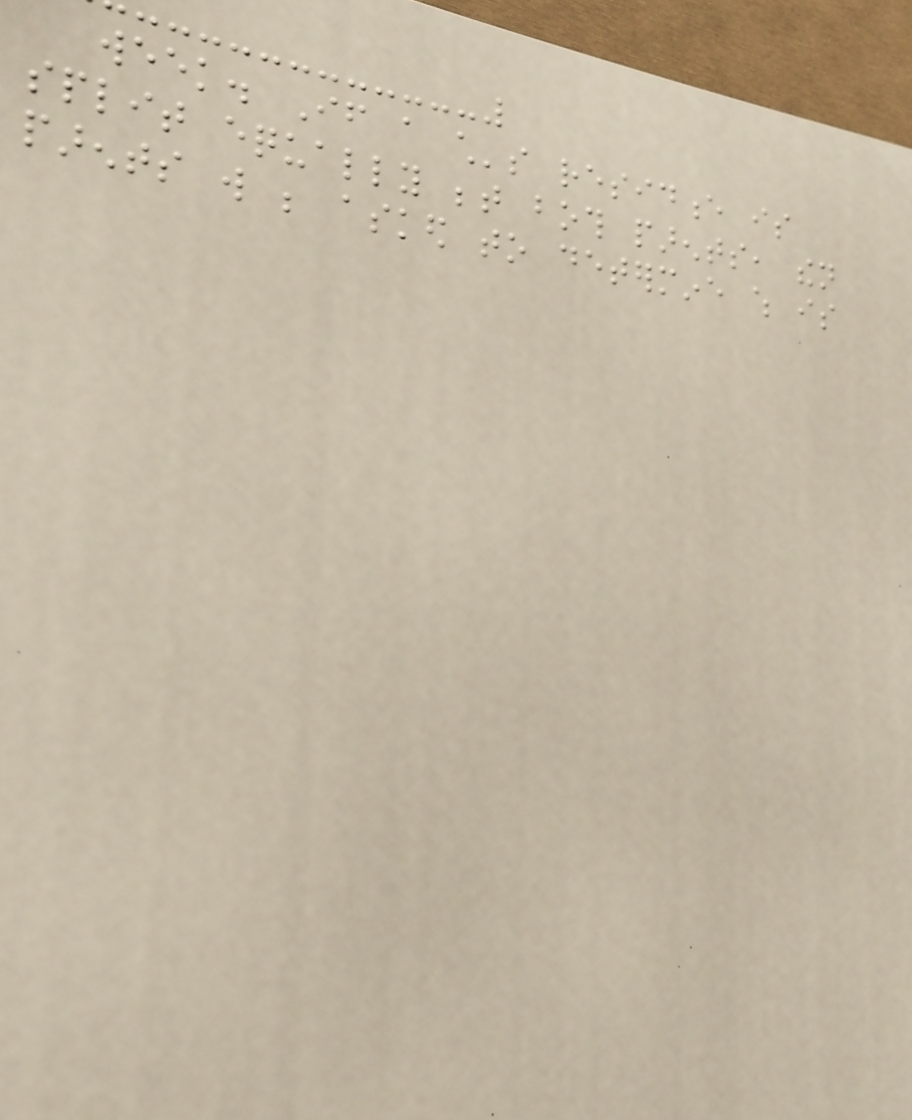week. If a child's residence is
split equally between both parents, then
parents will be asked to determine which is
